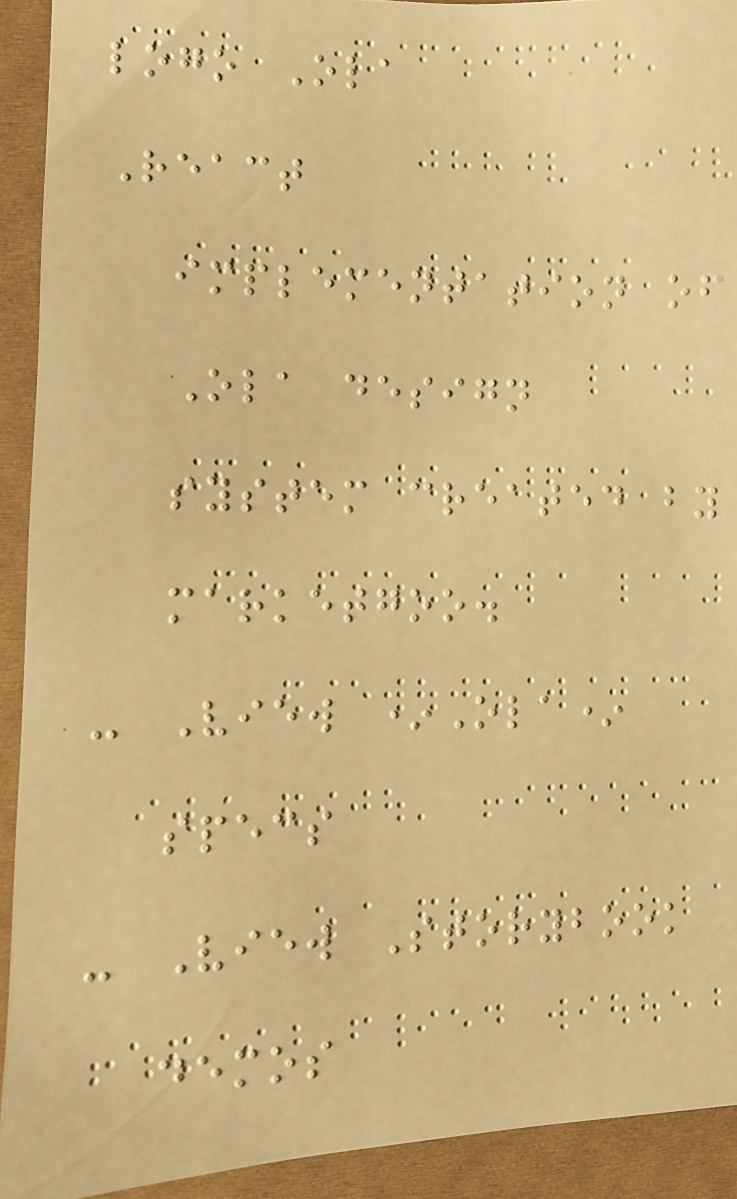logo Ola
React
implementation of
Ola design
system created by
marketgoo.
- View *Ola*
specs
- View Storybook
demos
